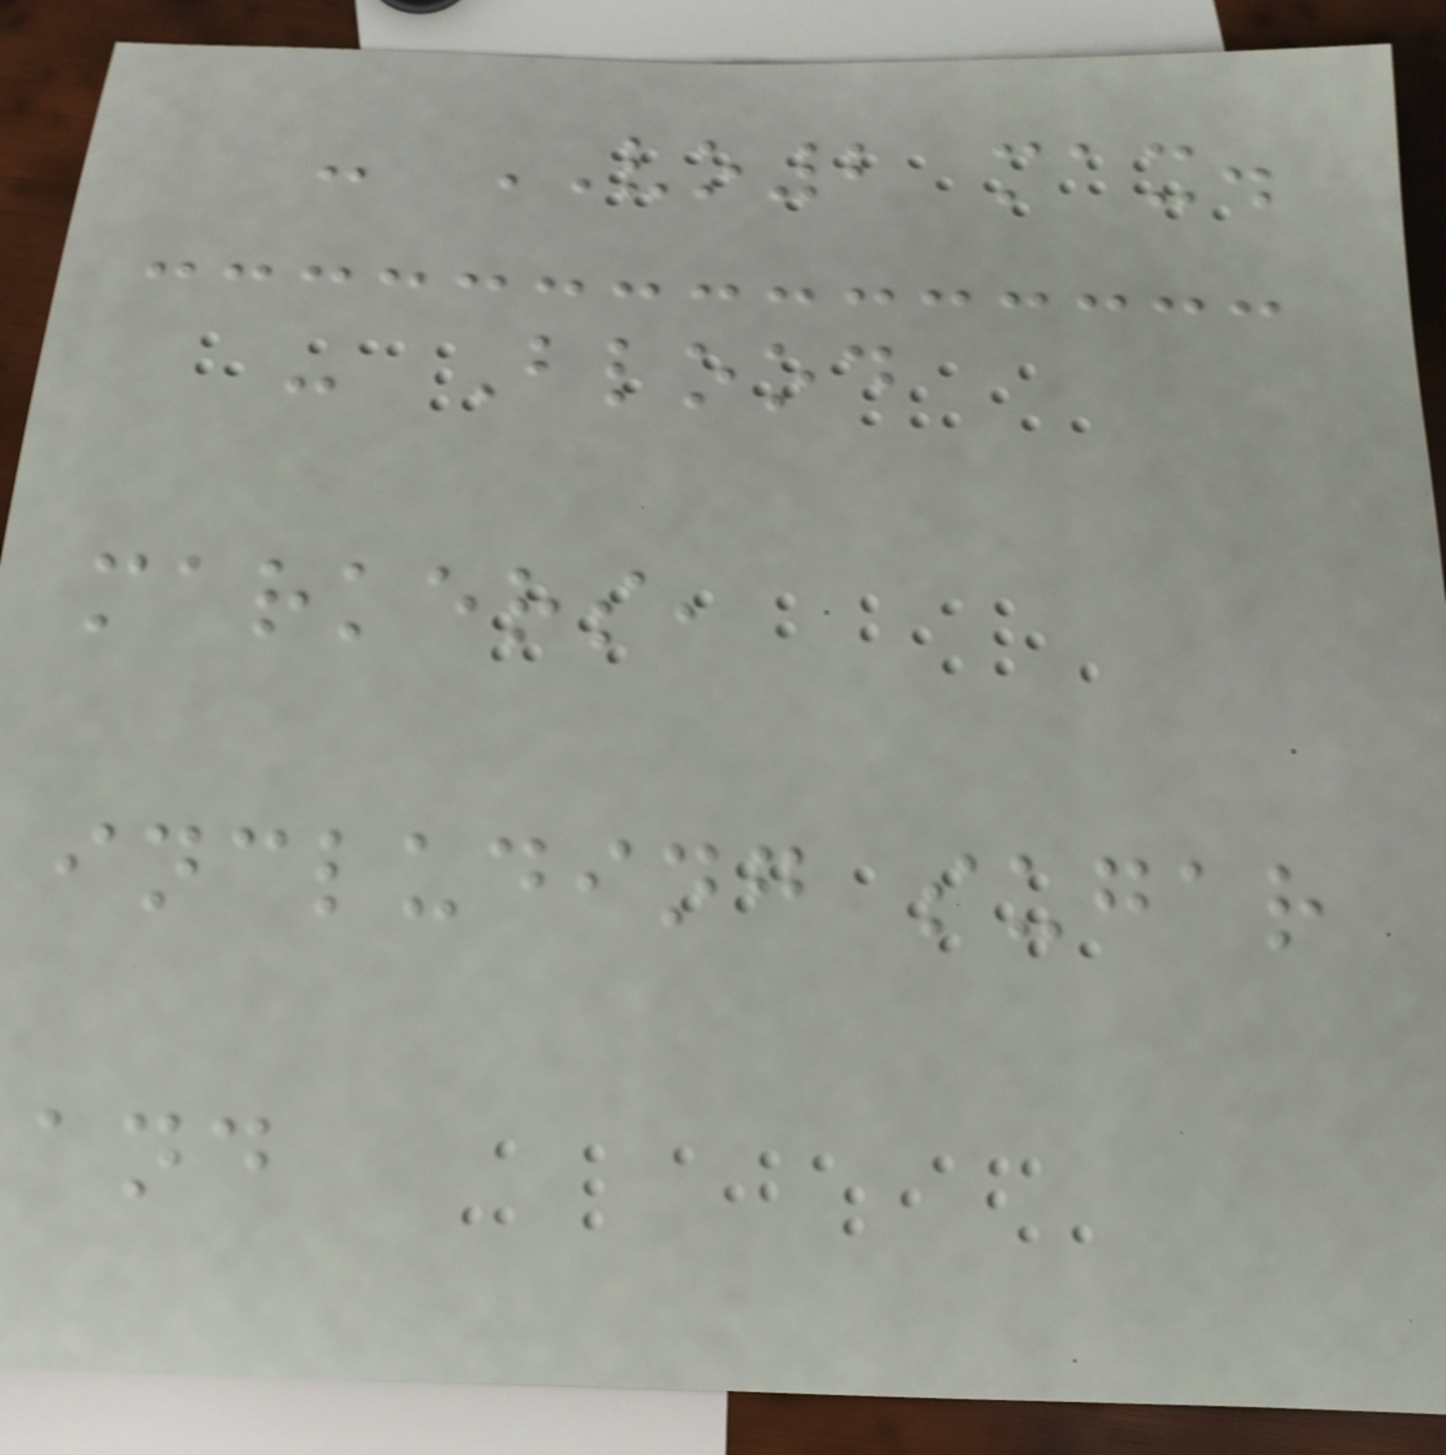- VO2 max.
- Blood
markers,
including sugar
and
